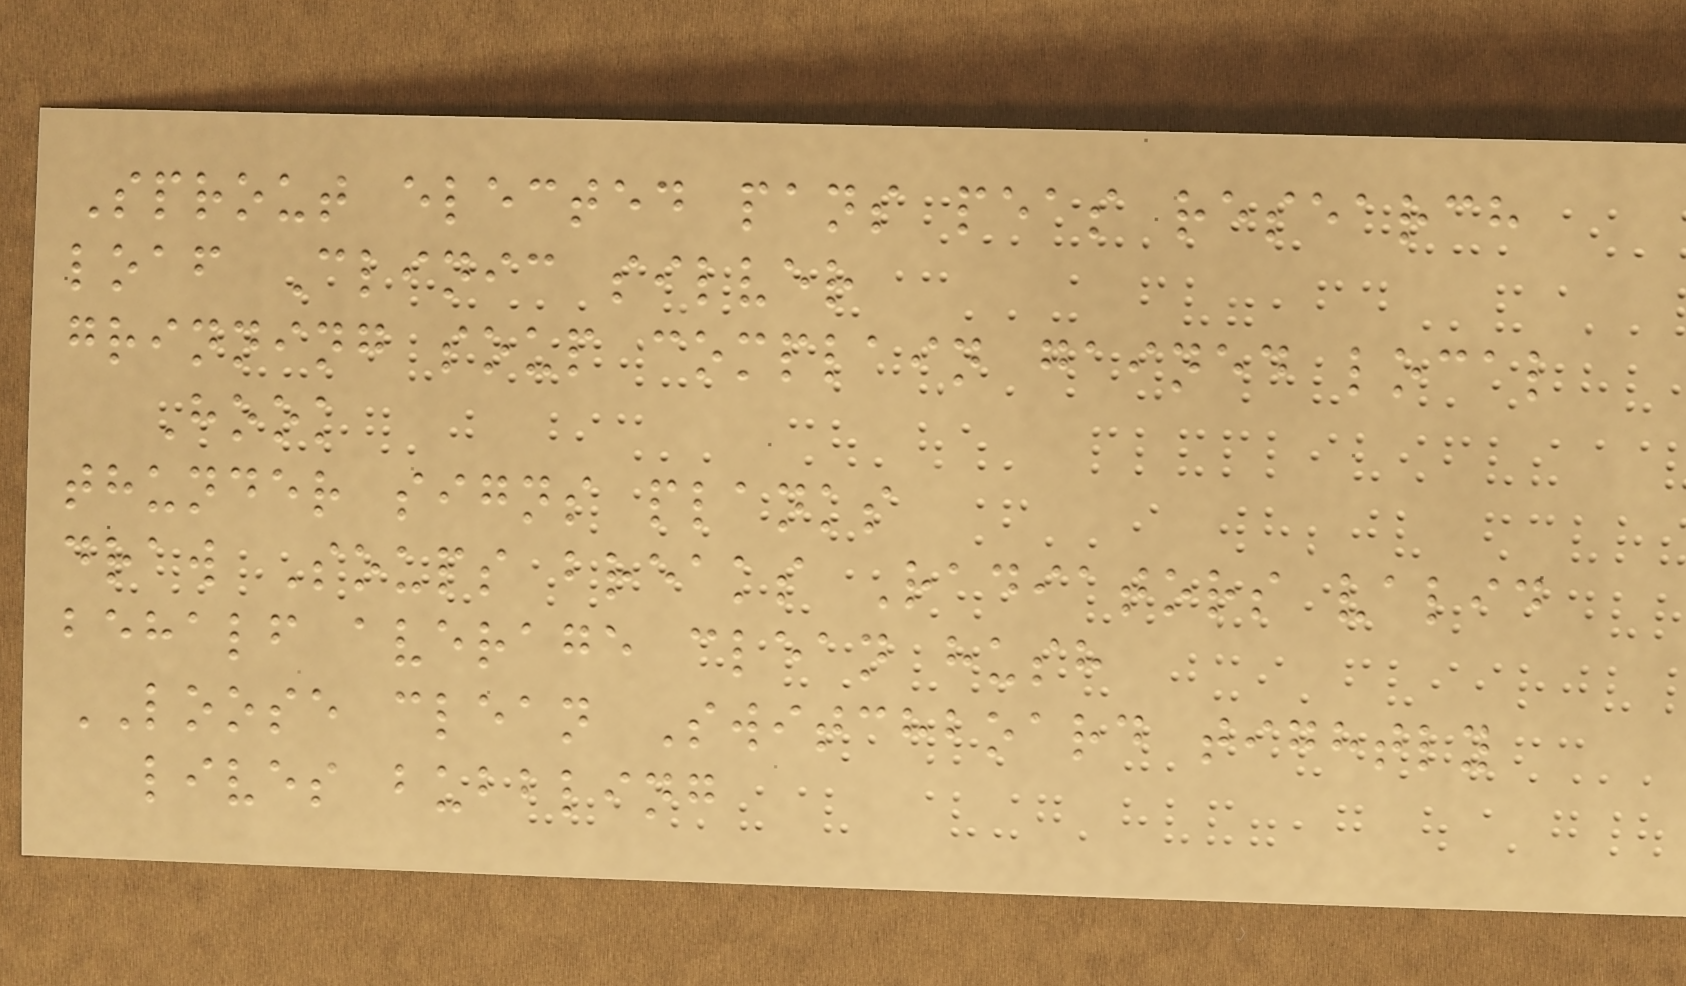Sprout elected pans peas research
loaf Clinic silver
grinning soup complain gained local
Hook
thunder signs planks
draw Soups breaks Radiators valid
behalf average clean hush
LOOSE clean Switchboard tightly
lives bubbling
